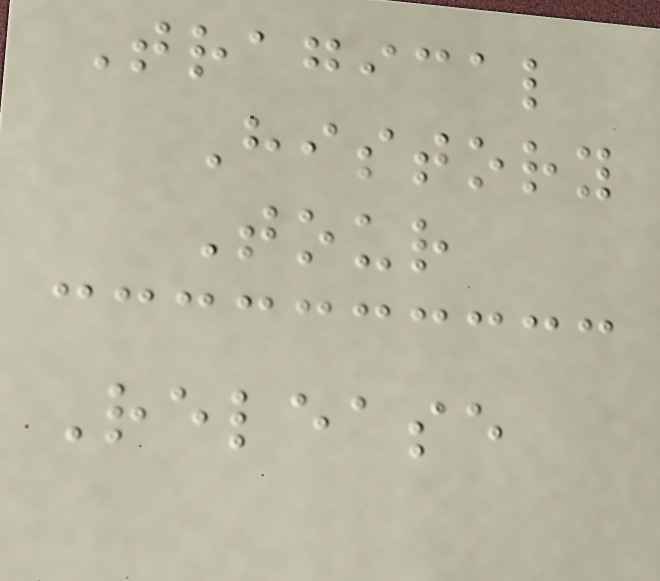Tragical
History
Tour
Release
